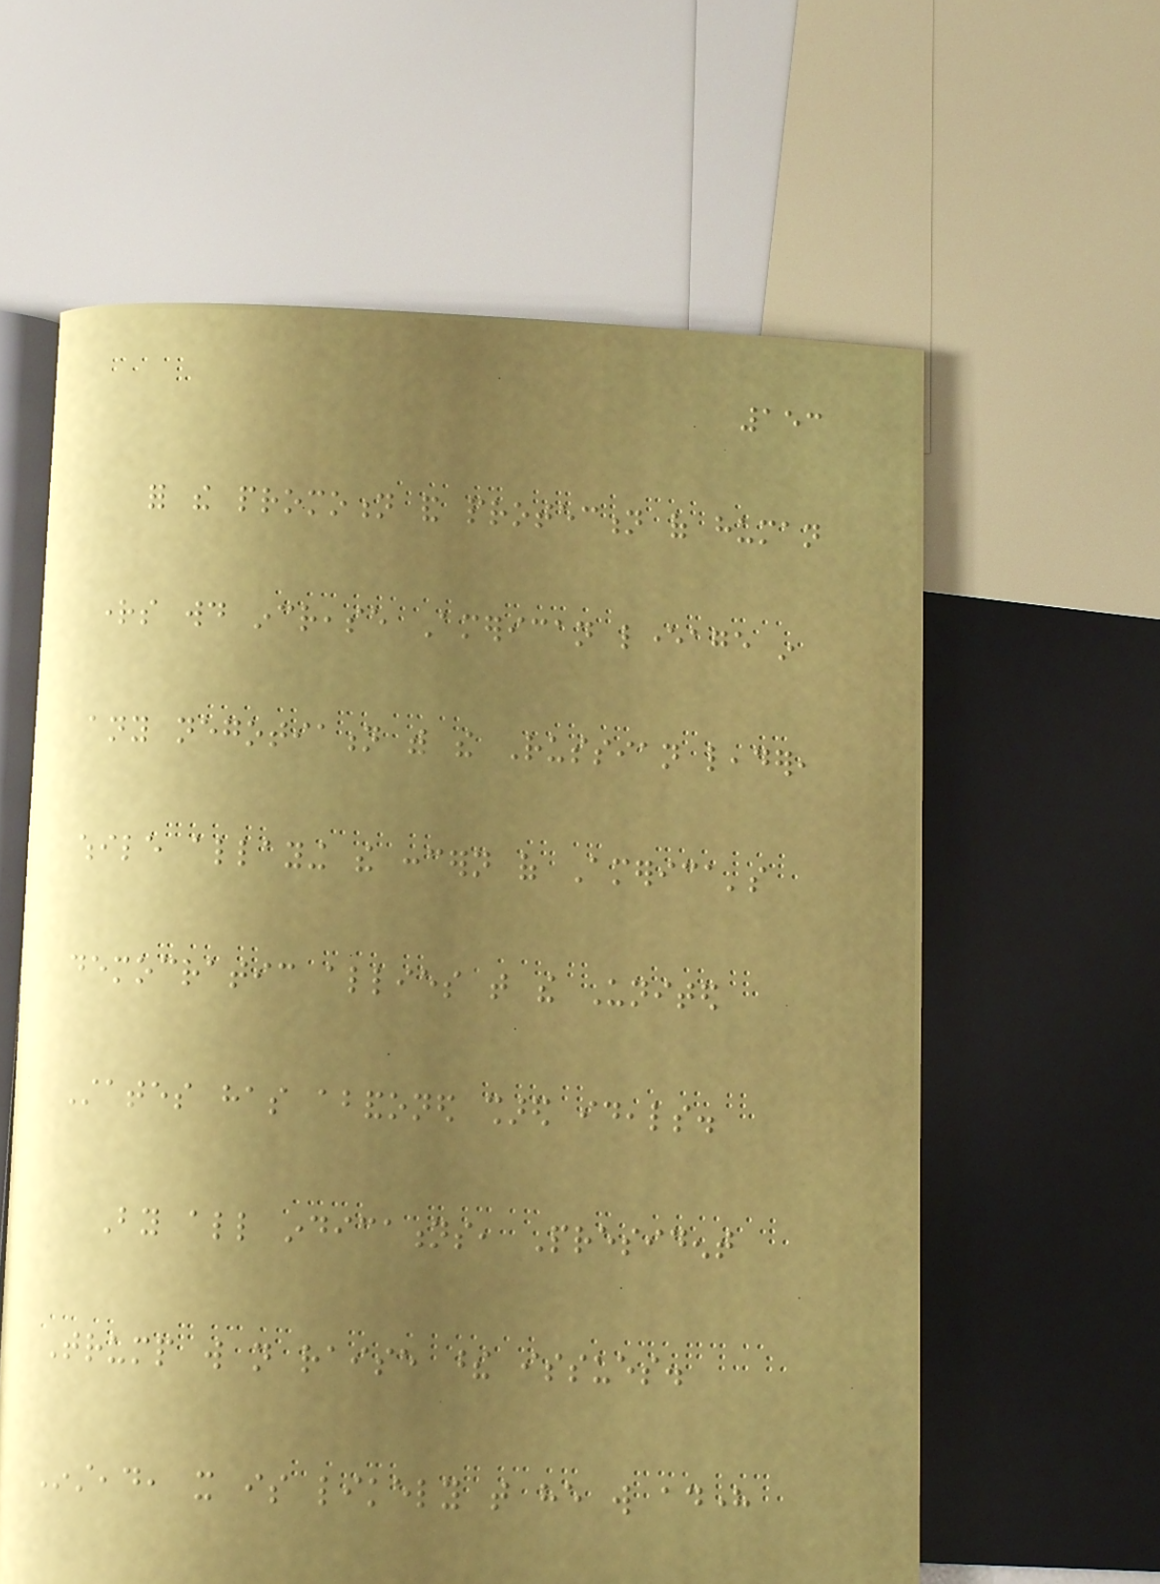153
for the promotion and protection of human
rights would increase American leverage in
any negotiation with the Russian leader,
while allaying the concern of America's
democratic allies that the United
States has abandoned shared ideals.
By all indications, President
Trump will not raise these issues.
Instead, it is likely that he will adhere
